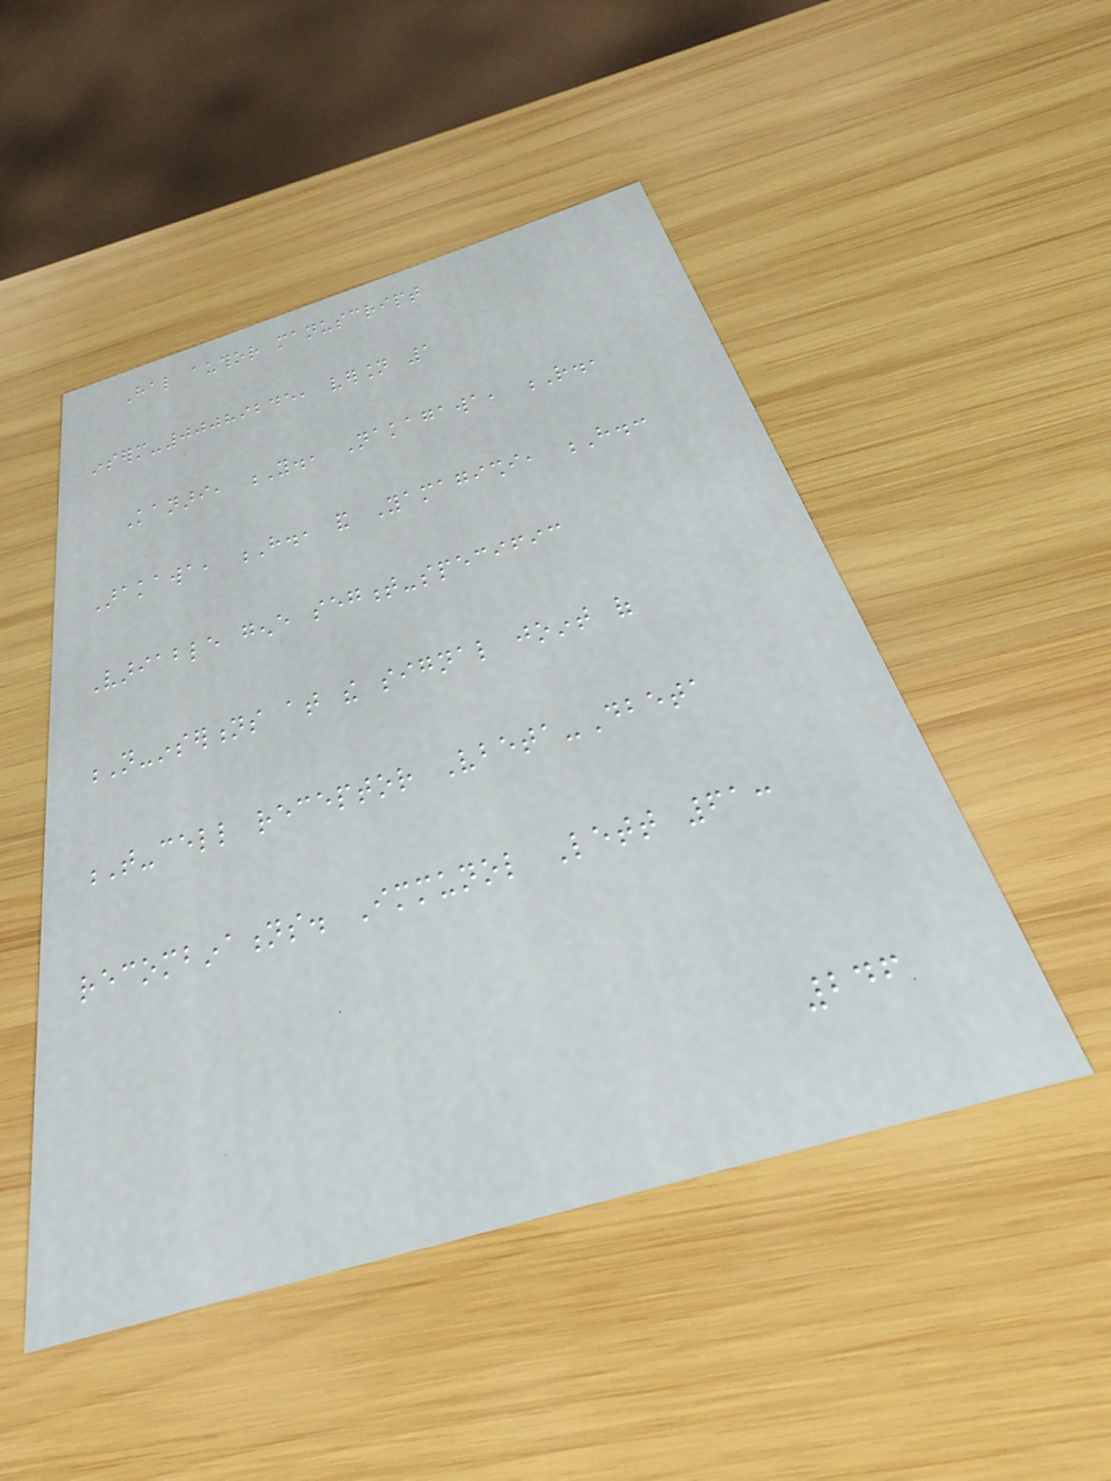Hal author manuscript
inserm-00089245, version 1
Kanari, Y., Nakagawa, R.,
Arakawa, H., and Yamagishi, H.:
Variable gene segment-specific
N-insertions at the signal joint of
T-cell receptor Vbeta-Dbeta
recombinations. Immunol Lett 61:
246
